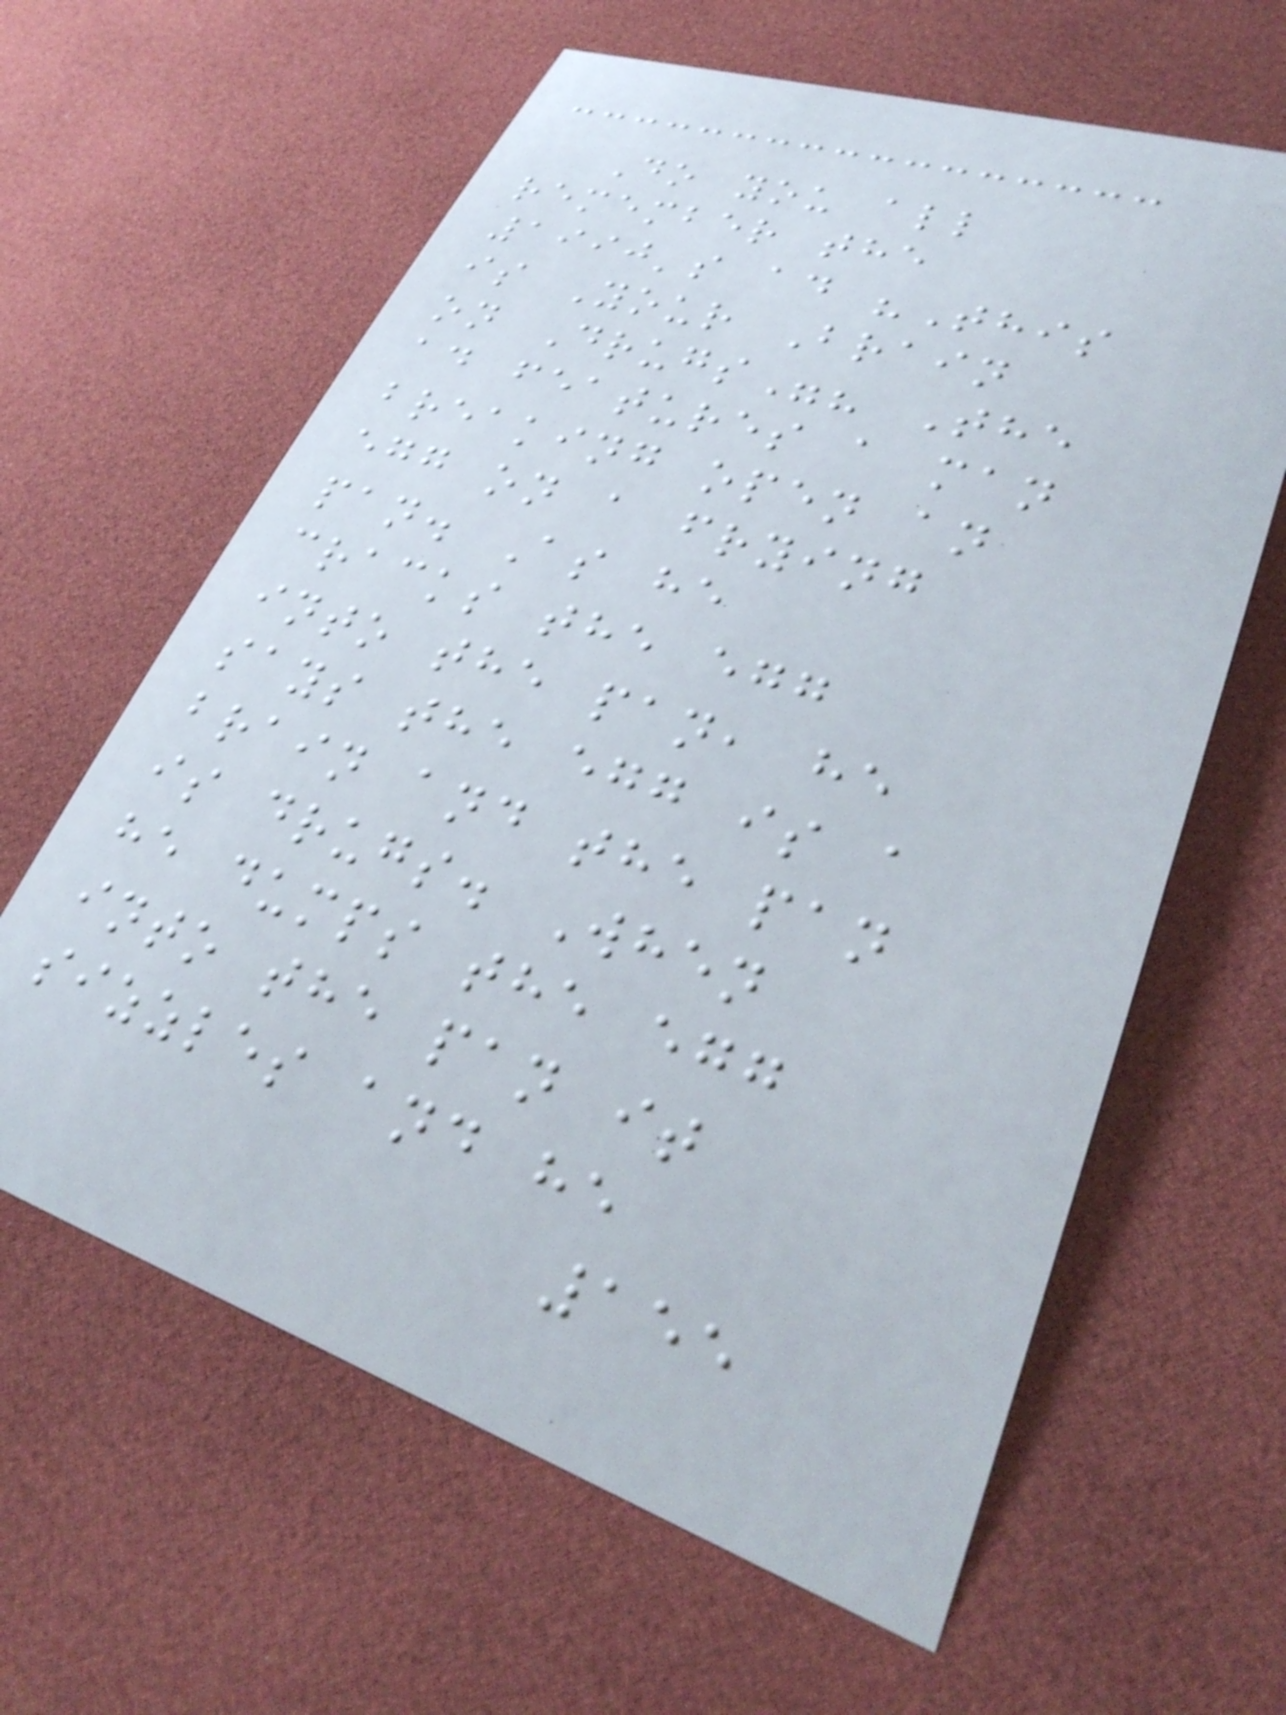Do you all
remember the
1990's ad "This
is Your Brain
on Drugs"? The
ad features a man
breaking open an
egg on a frying
pan. As he
cracks the egg
into the pan, he
says the egg is a
brain and the pan
is drugs. When
he dumps the egg
into the pan it
sizzles and he
155
